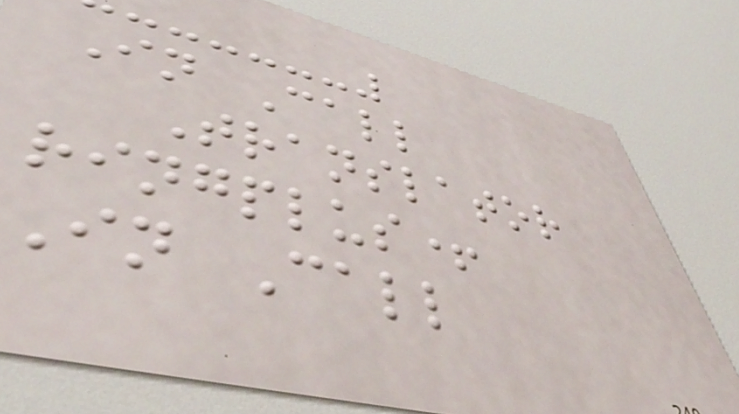In Call
Translator
ringplus+
In Call
